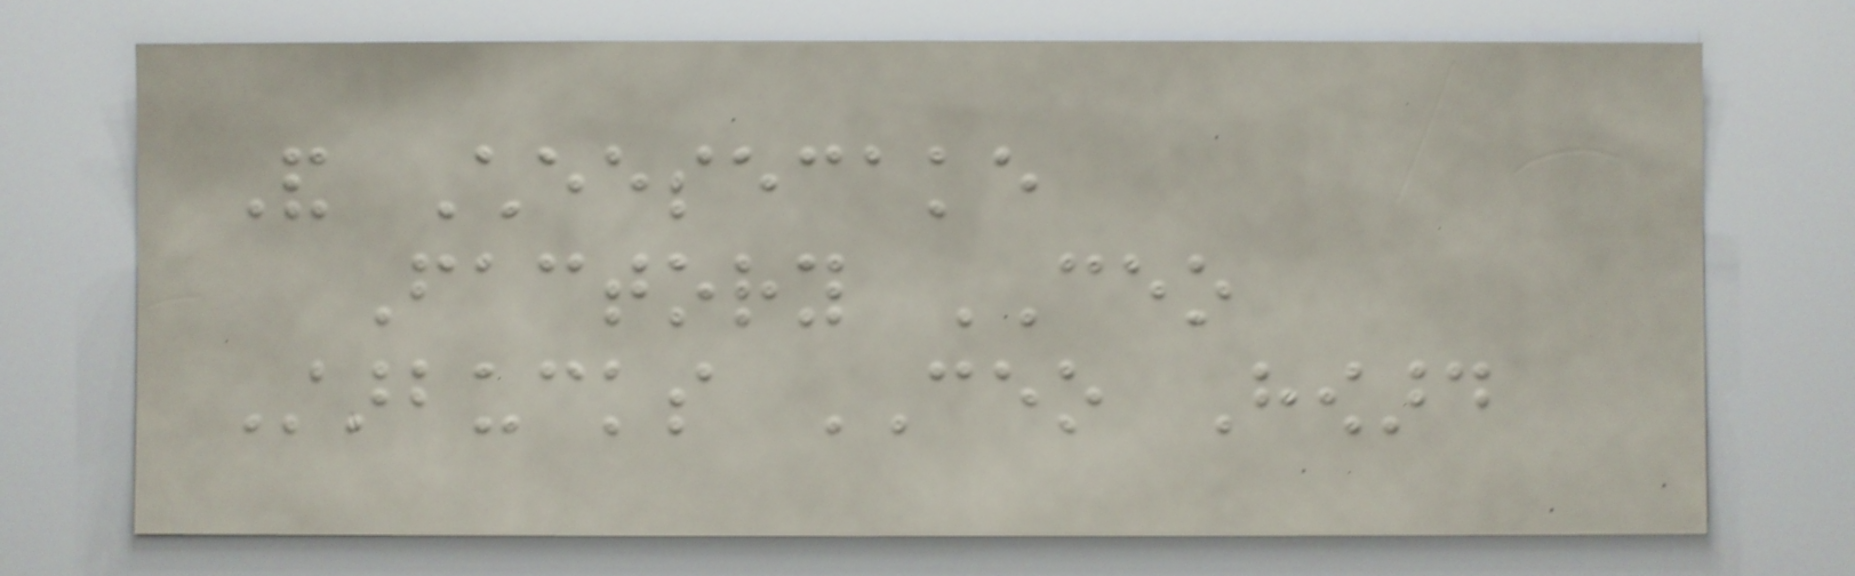And Cheesecake
Factory CEO
Starbucks CEO Howard
